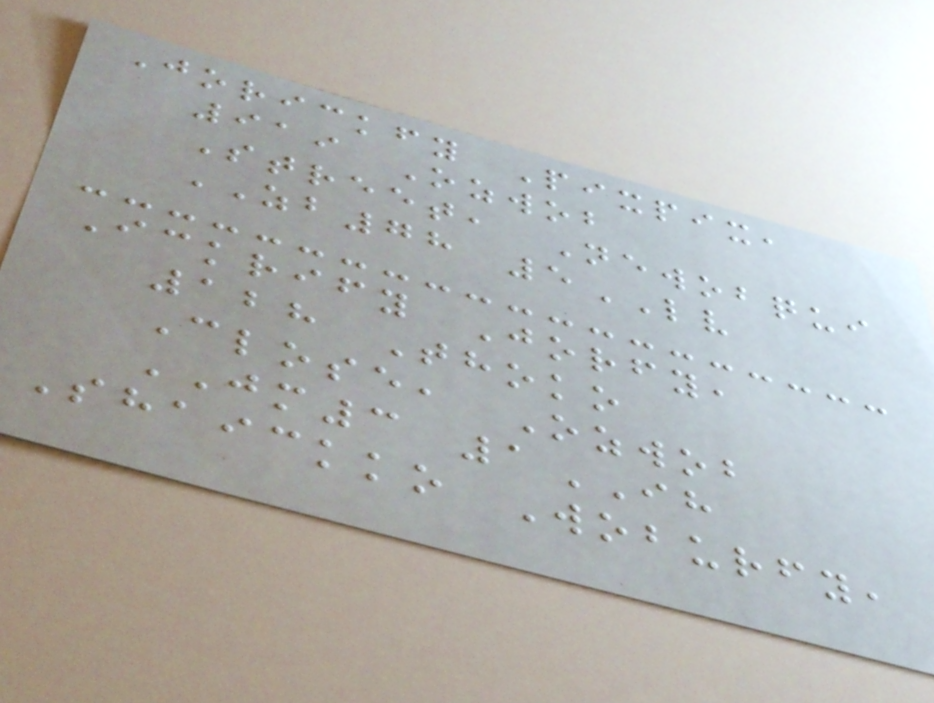Jorickfy Pixpix,
919 Ozwob
Street, Newobqui
ZB78 5LV
Ickrify Jorfy,
128 Thoko
Close, Ozwob
JM3 1IH
Shaickko Woburfy,
